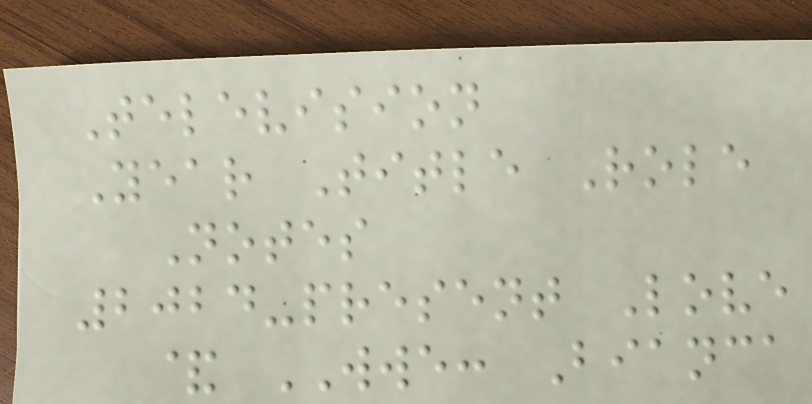Television
Year Title Role
Notes
2024-present Love
& WWE: Bianca
